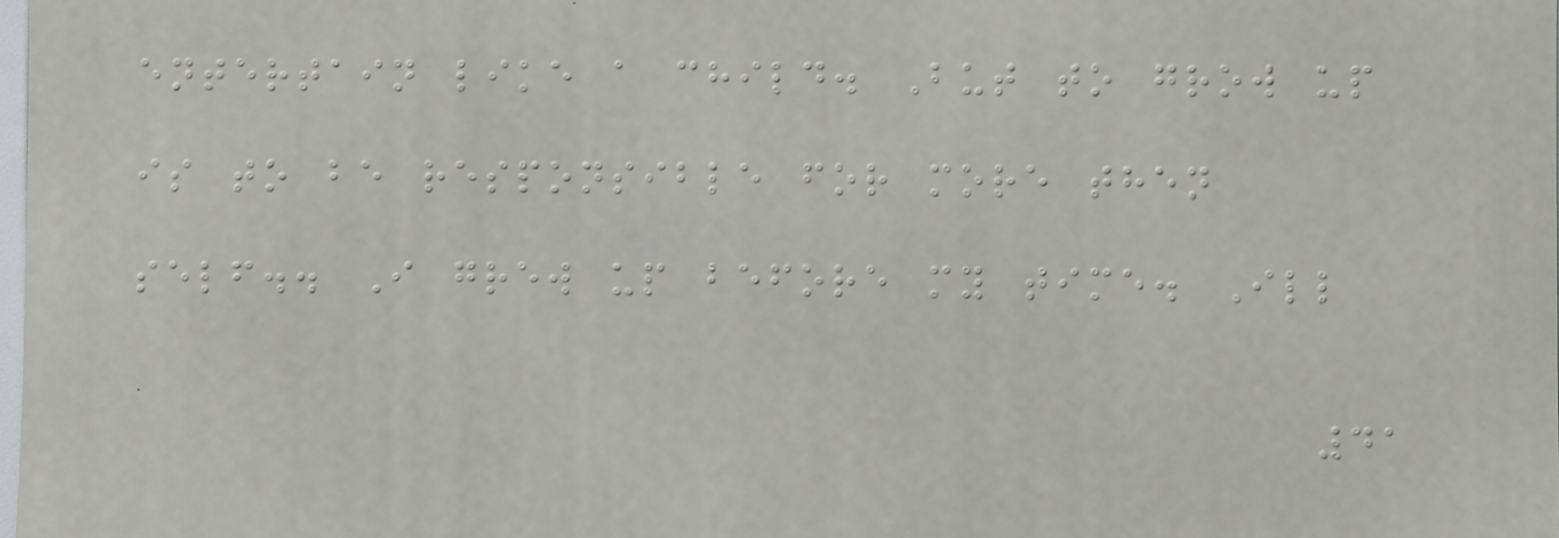entertain like a child. But to grow up
is to be responsible for more then
self.. I grew up before my time. Ill
41
